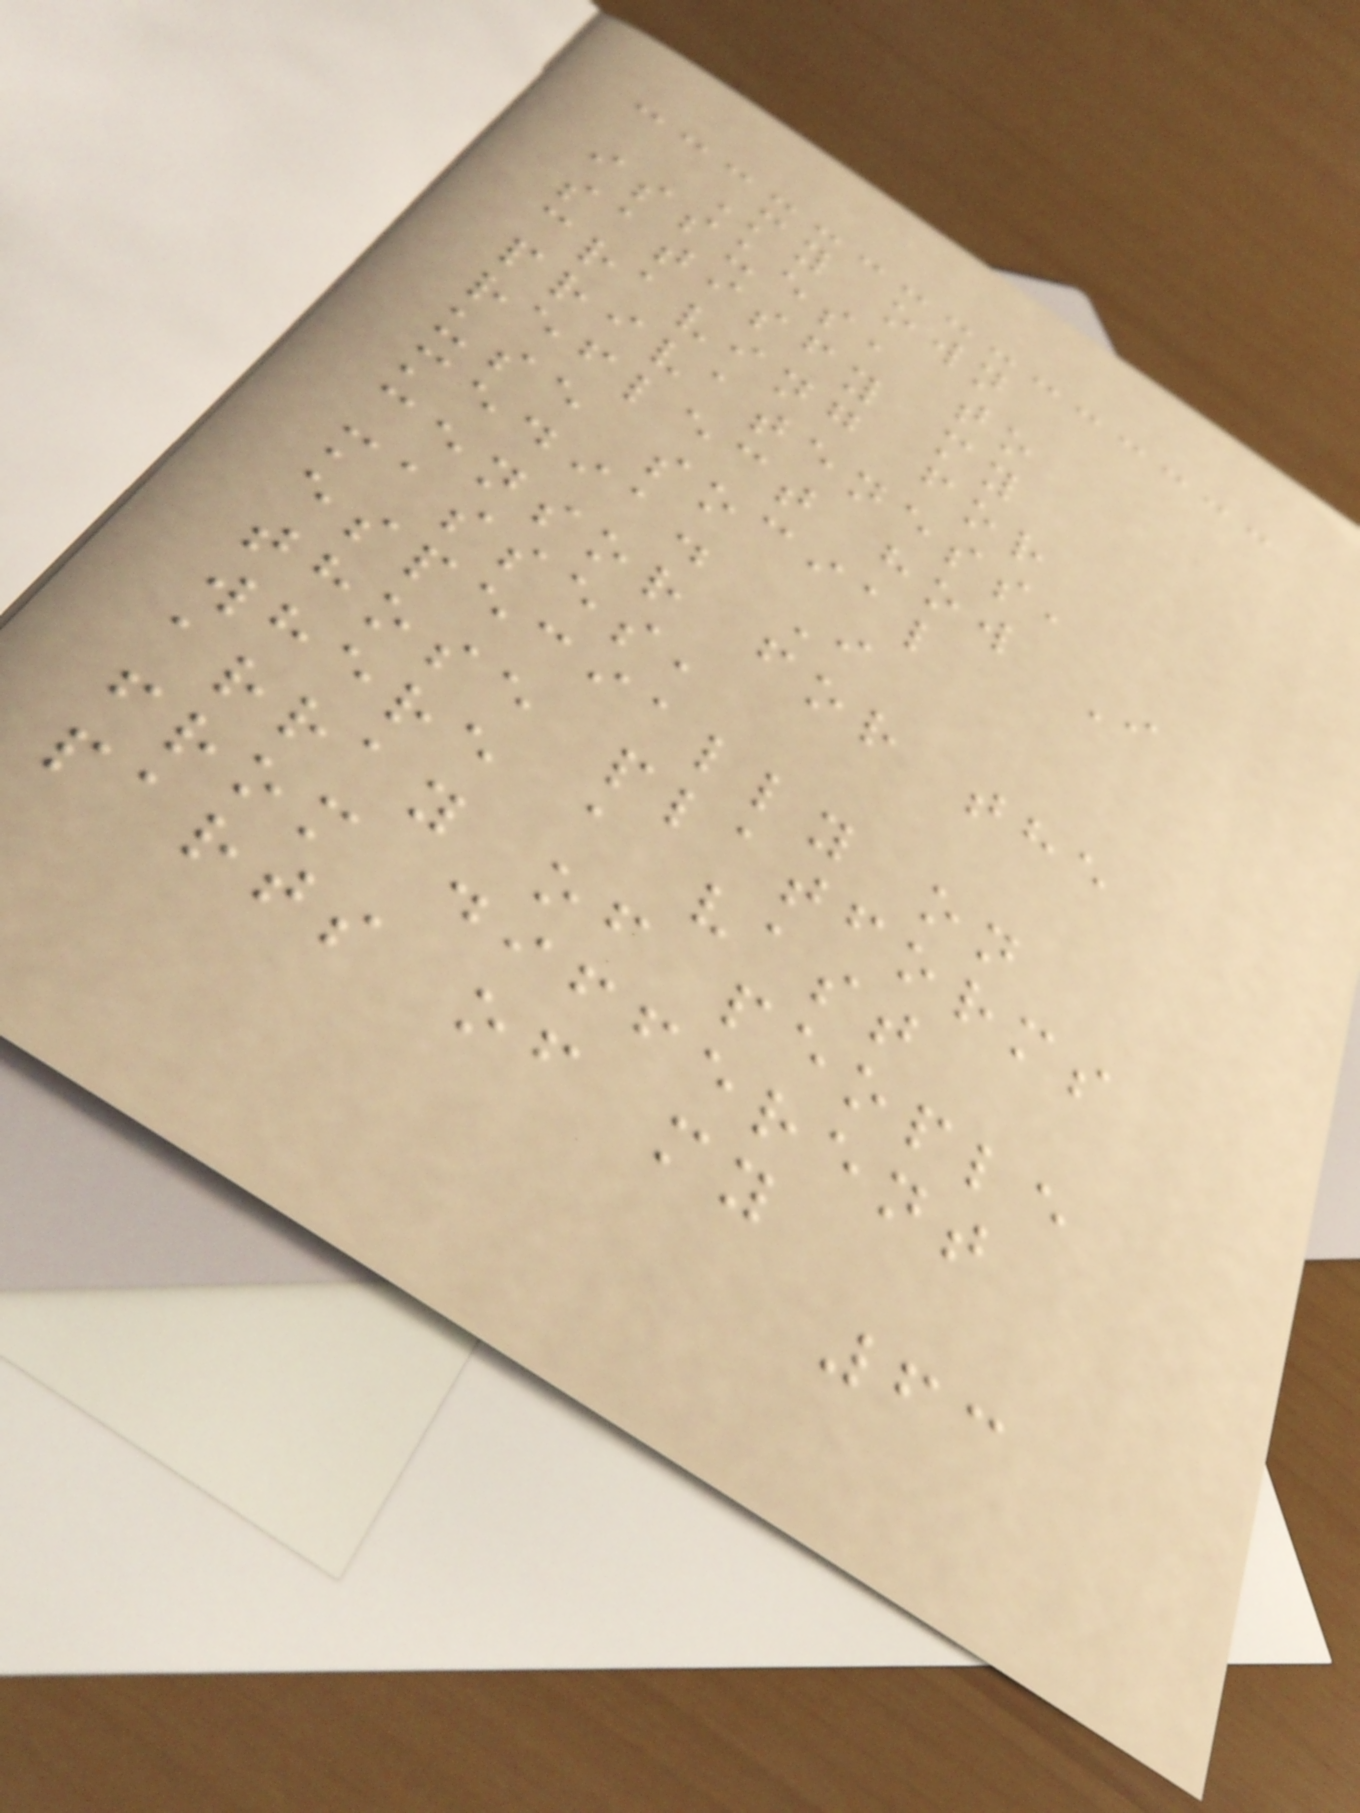My own
issues, to
satisfy my
craving for
privateness,
reflect how I
use social
media. I
censor for the
masses,
especially on
those platforms
where a vast
array of people
from different
parts of my
63
